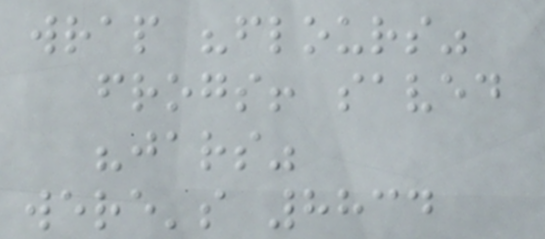wrap "flours"
frogs! saved
"jars"
were's 8834
